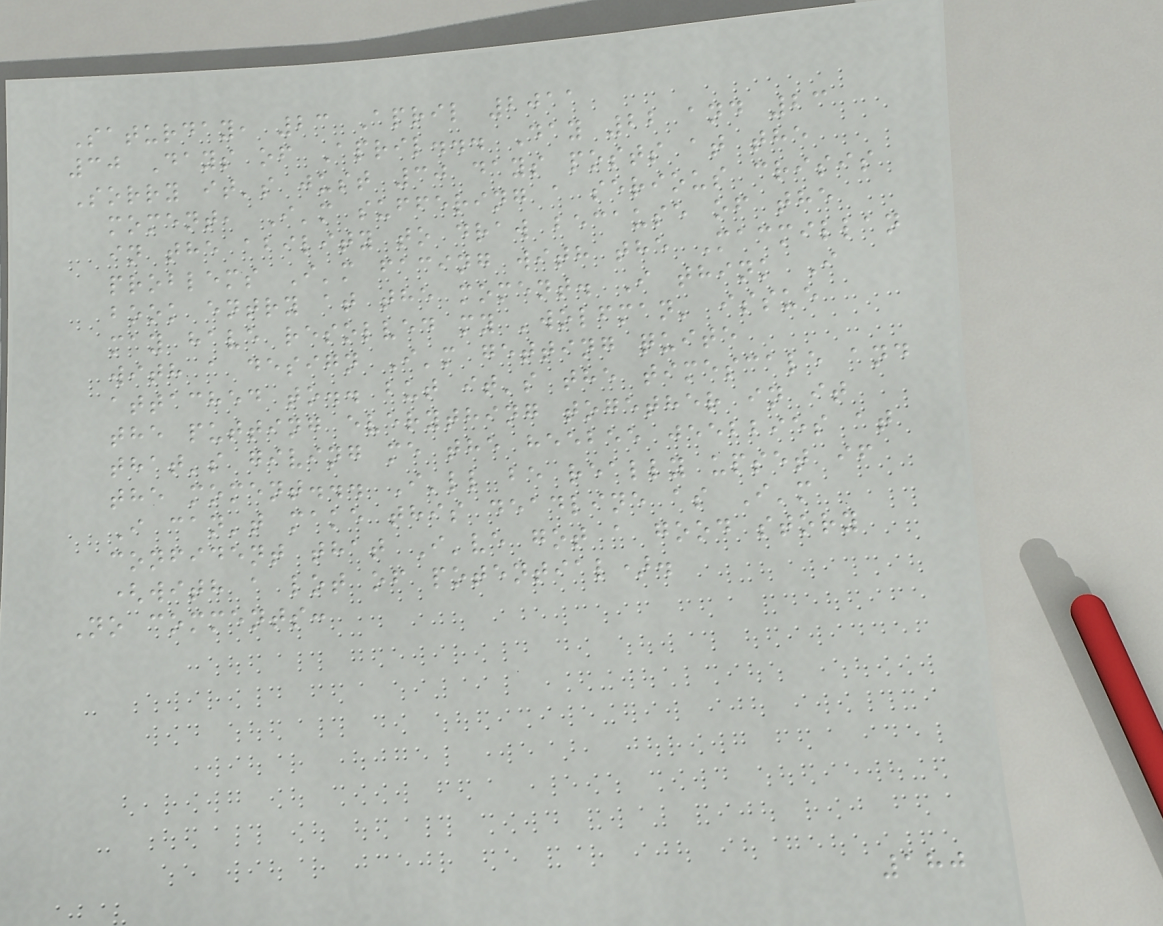Saturday, 23 April 2011
30 Days of April... Day 22 and 23
Sorry it's just 30 days posts at the
moment, I'm suffering a serious crisis
in the ability to draw because of the
problems I'm facing with the Macmillan
book entry at the moment. I think I
may have resolved my 'wolfman' issue
with a design I'm getting quite
attached to.. but it's the timescale and
the putting everything together in it
that's giving me the heebee jeebbies at
the moment... I'll be really upset if
I can't make this deadline as I'm
confident that I've got a good story
(with a lot of potential).
No comments:
180
